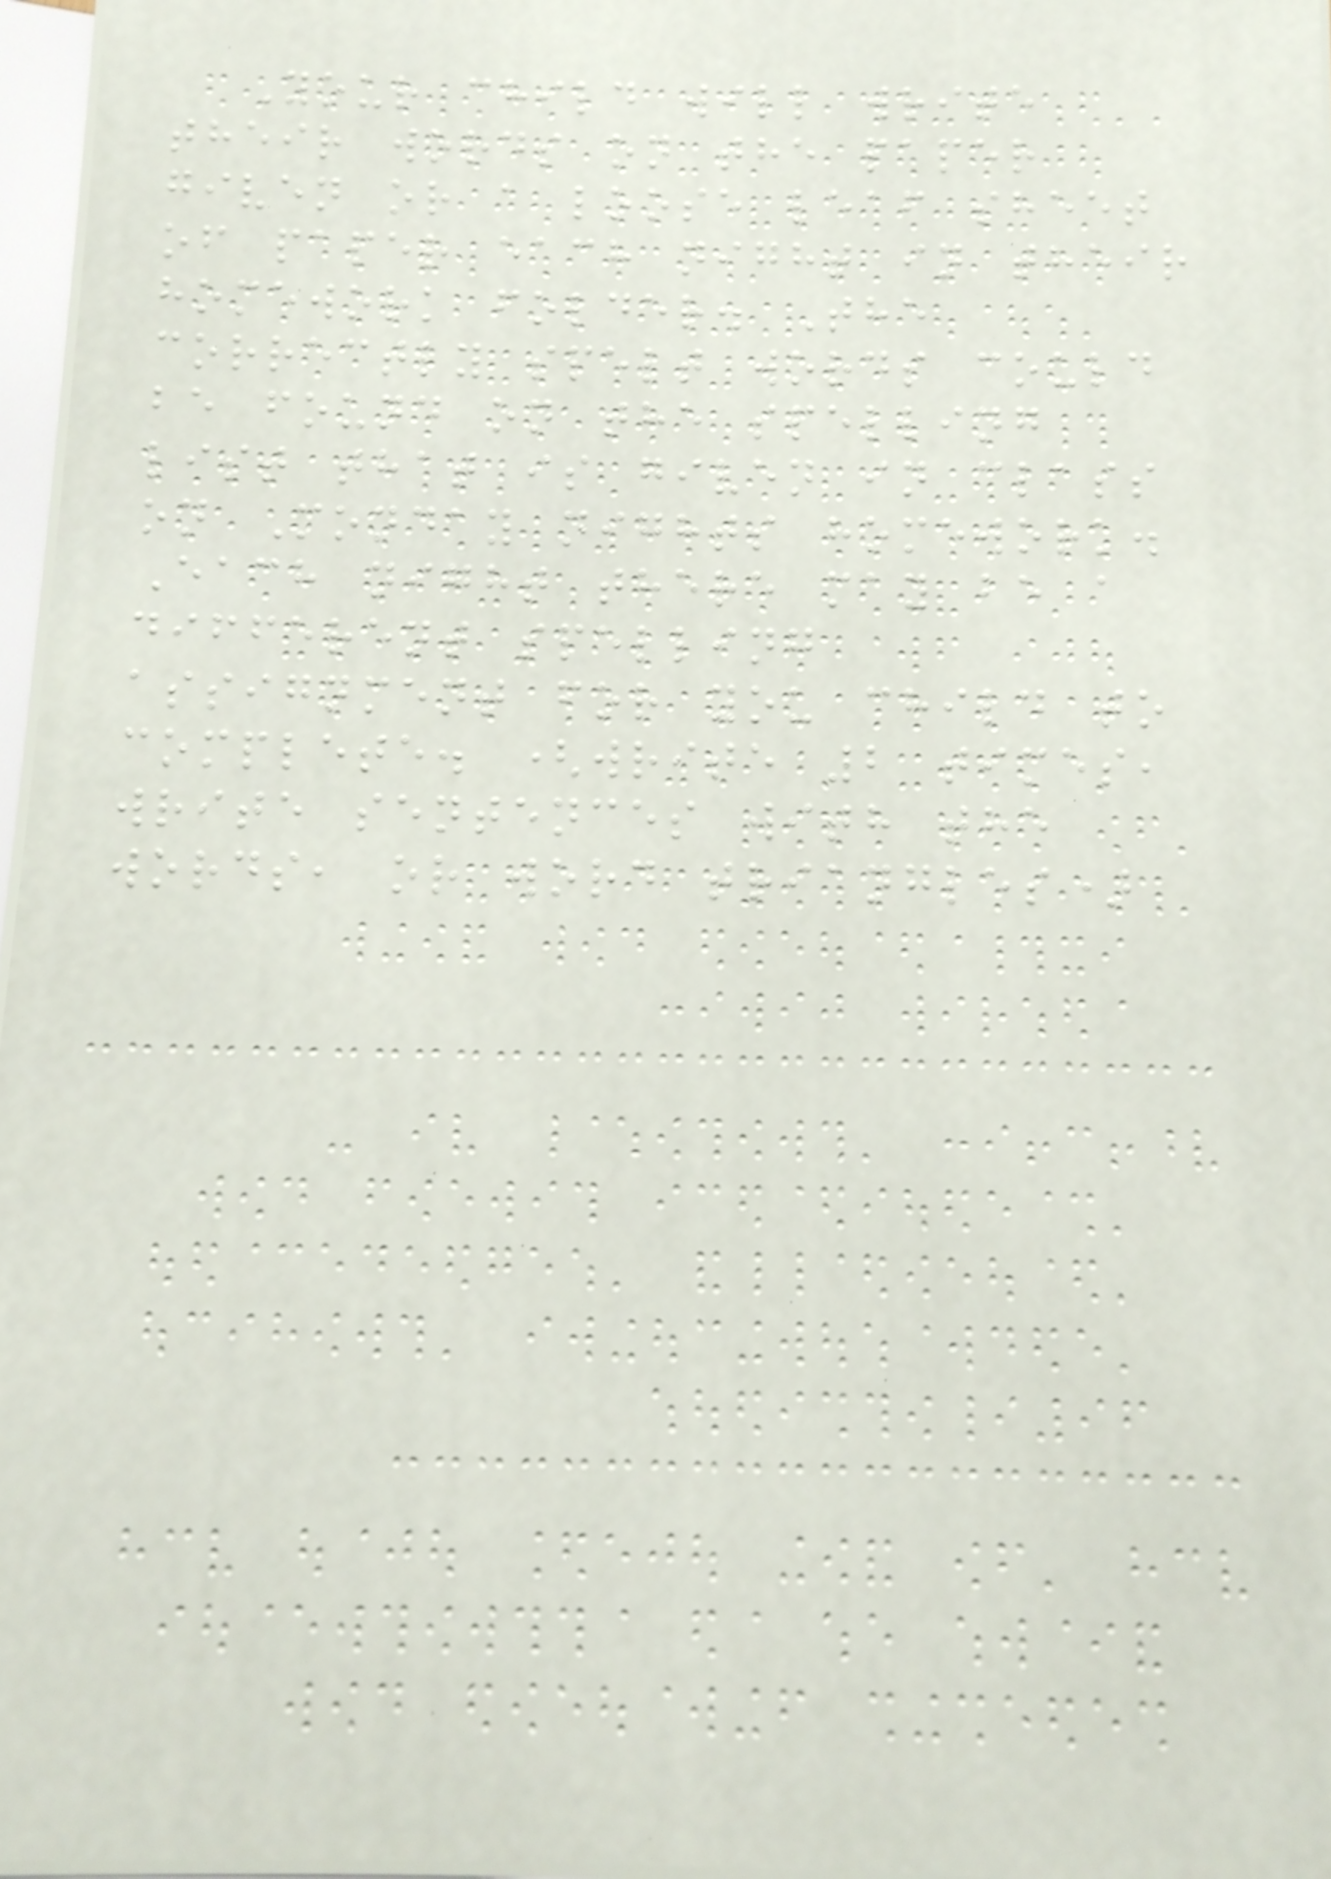Your child will write
their words on the paper
given or a loose leaf sheet
of paper each night in their
homework folder. The
correctly spelt words could
be found on the spelling
list that is given in class
on Monday nights homework.
Each night there may be a
different spelling
assignment for you child to
complete. (write 2 times,
write sentences with the
words, or word triangles)
